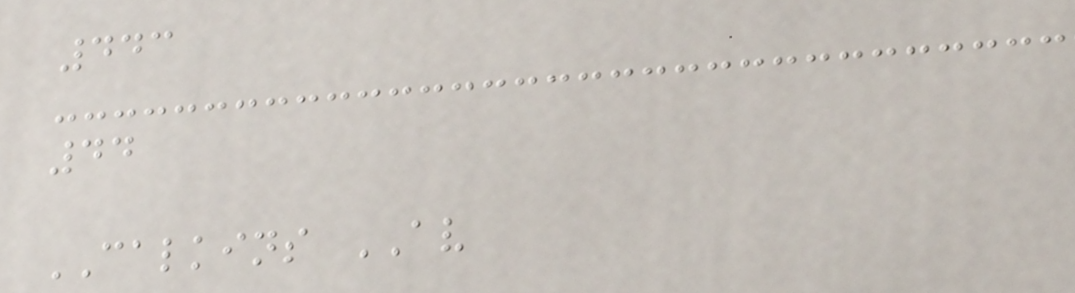443
44
CALKINS AV
